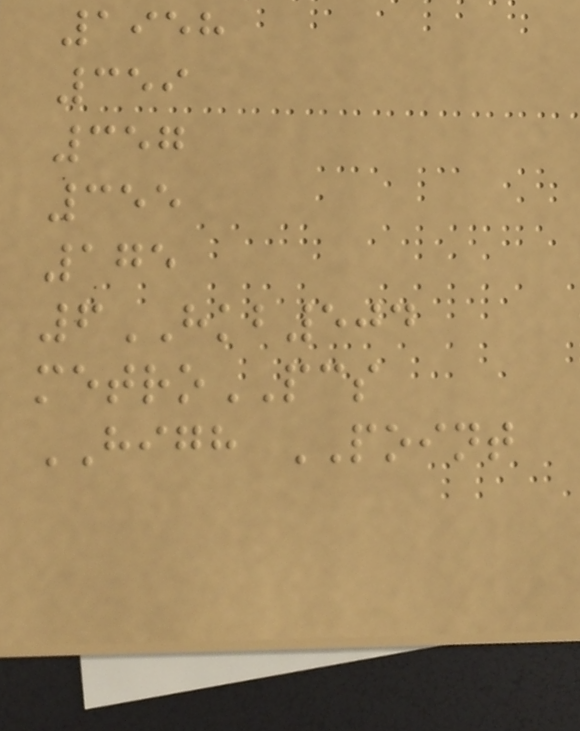1958
359
357
355
175
6HKB504
metroPCS
HIGH POINT
